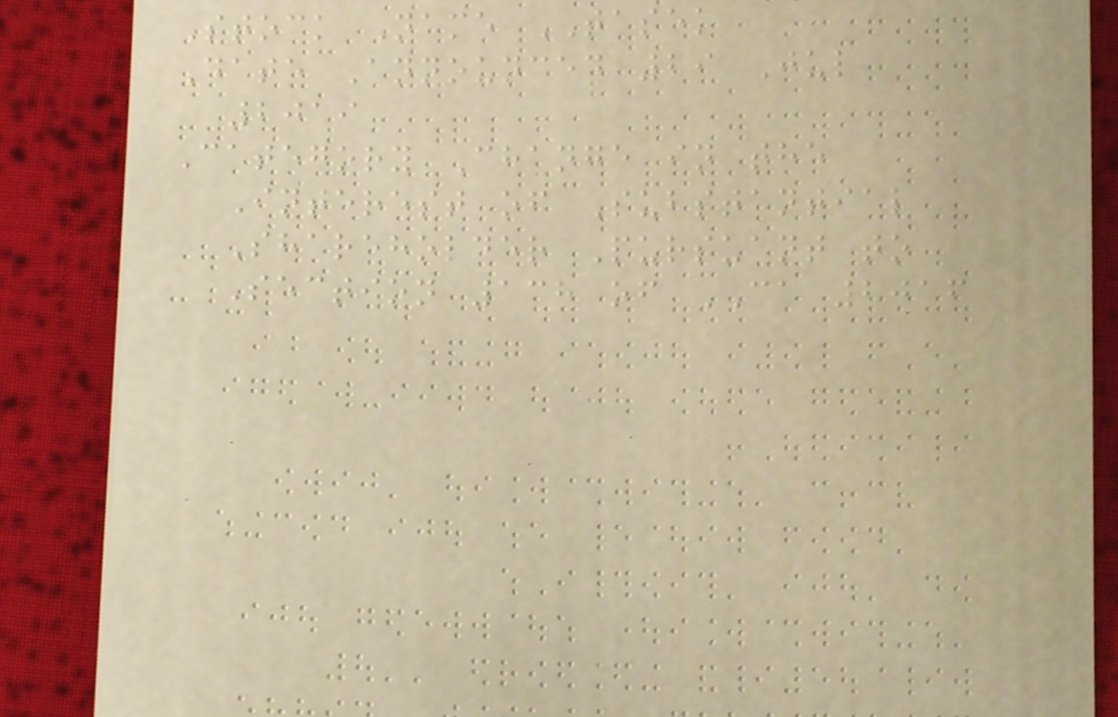Stock Name TASEK
Date Announced 29 Jul
2019
Category Change in the
Interest of Substantial
Shareholder Pursuant to
Section 138 of CA 2016
